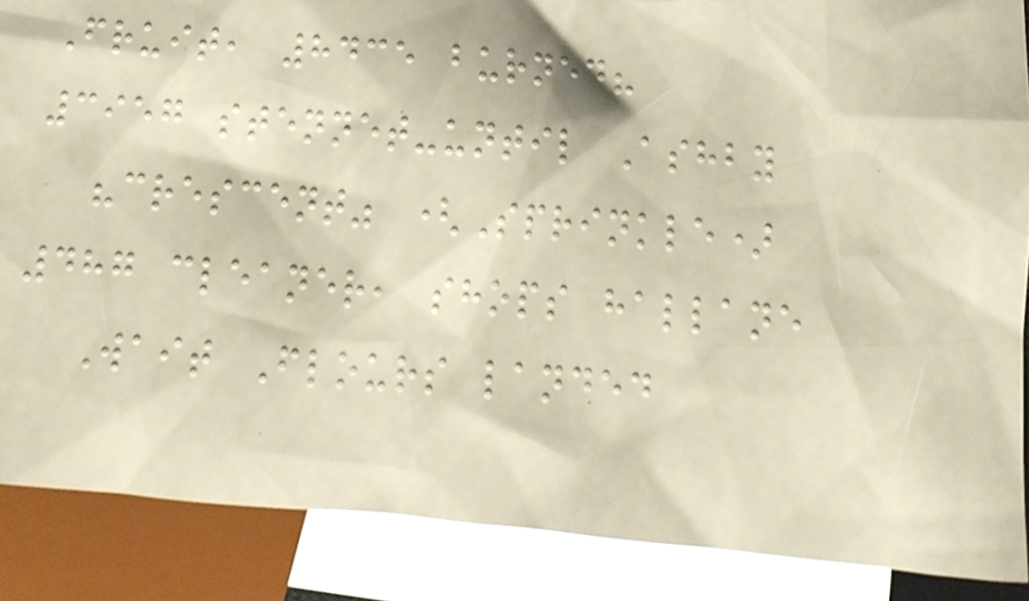Fruit, 8435 burned?
3957 stennet-until Ashby
"crescent" (Sprinkle)
487 cleaner, shops hallane
Wait Flours landed
